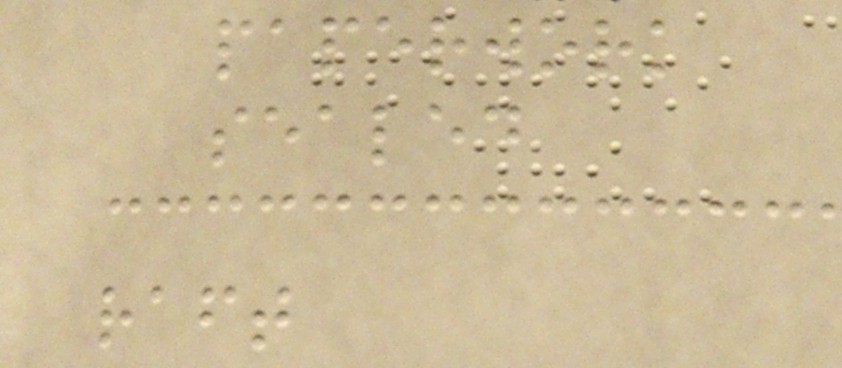paperwork
sealed
raft
